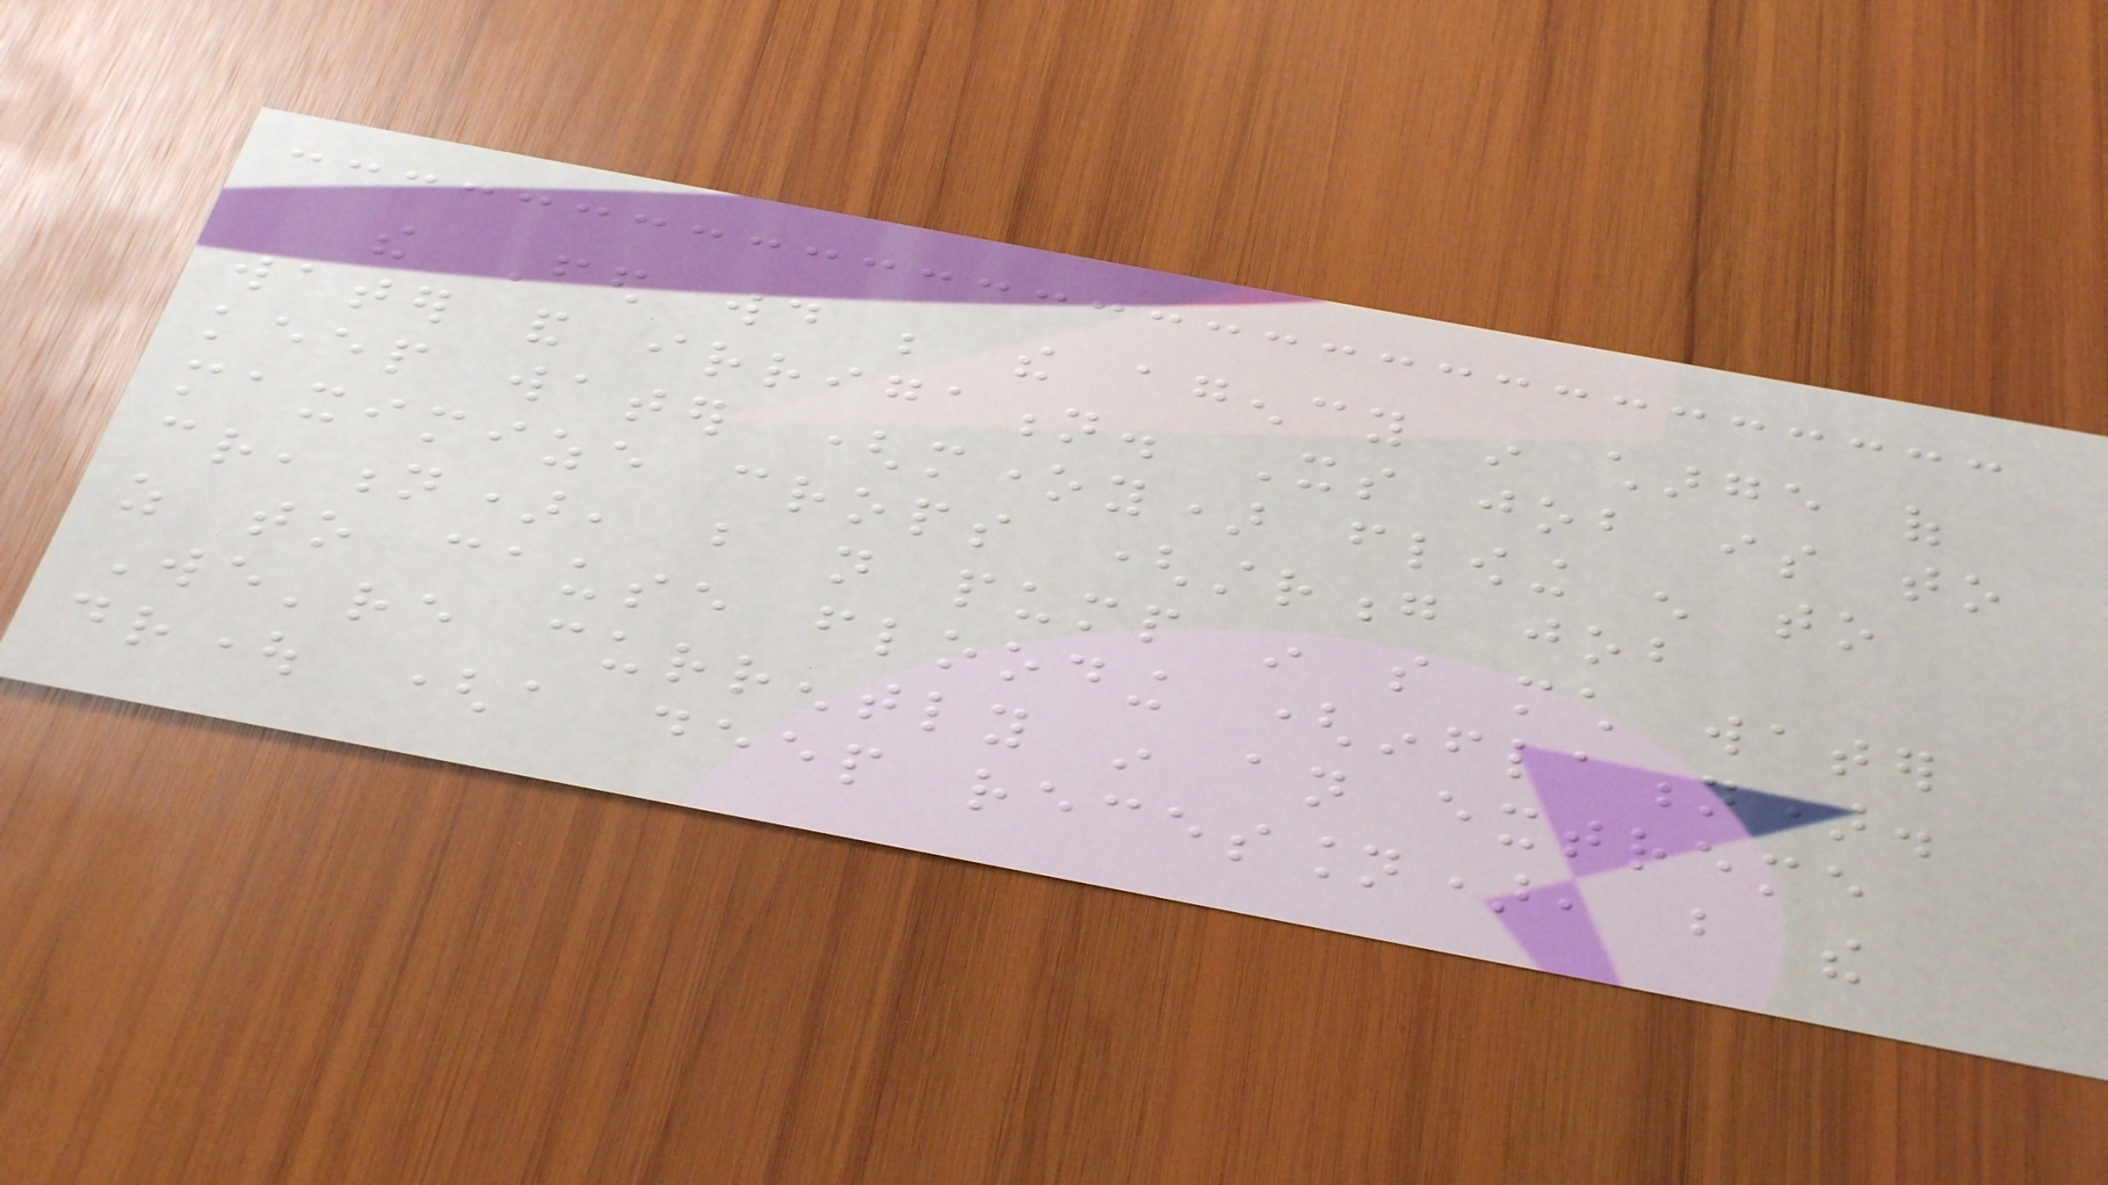the Fed would be the agency in charge of
water and irrigation. Its job is to
keep water (money) flowing enough to
maximize crops (strong job
creation), but not pump in so much water
as to cause flooding (inflation).
We're currently in an extreme
drought (a deep recession), but the
